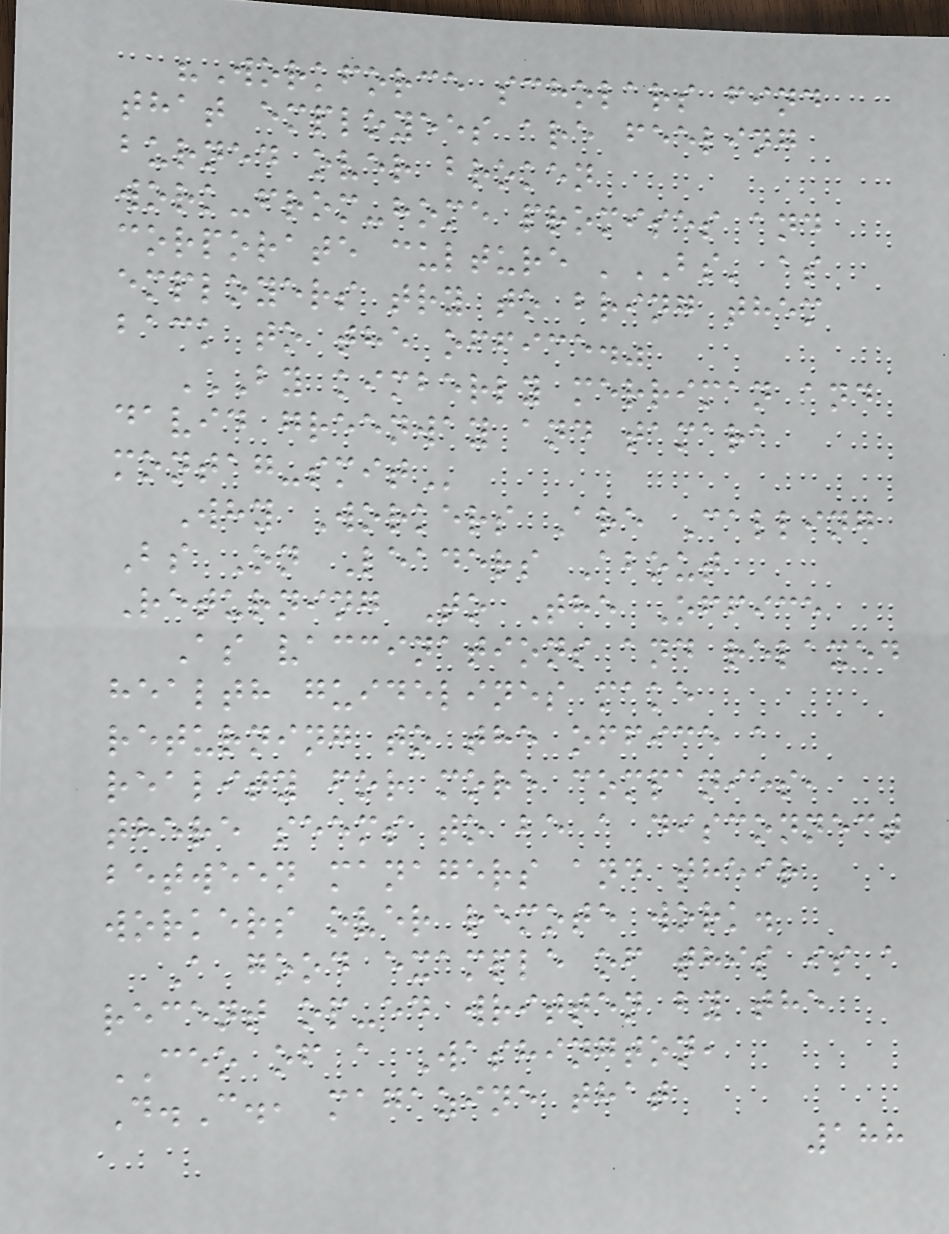"Workforce scholars find
that employees are feeling
burned over broken
work-from-home promises and
corporate culture 'BS' as
employers try to bring them
back to the office."
BY KIMBERLY MERRIMAN AND
DAVID GREENWAY AND TAMARA
MONTAG-SMIT
Why Workers Are Calling
Bs On Leaders About
Returning To The Office
As vaccinations and relaxed
health guidelines make
returning to the office a
reality for more companies,
there seems to be a disconnect
between managers and their
workers over remote work.
A good example of this is a
recent op-ed written by the
CEO of a Washington,
D.C., magazine that
188
